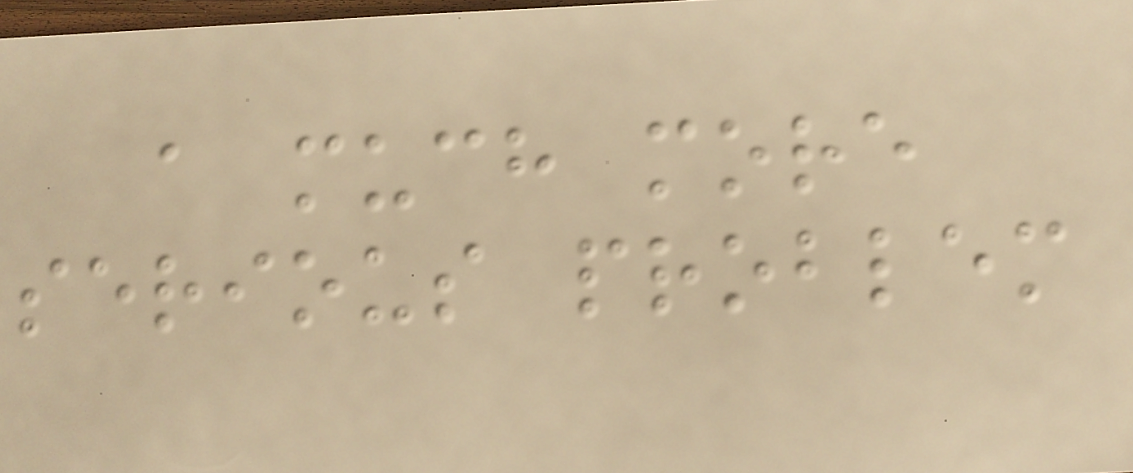a much more
serious problem
